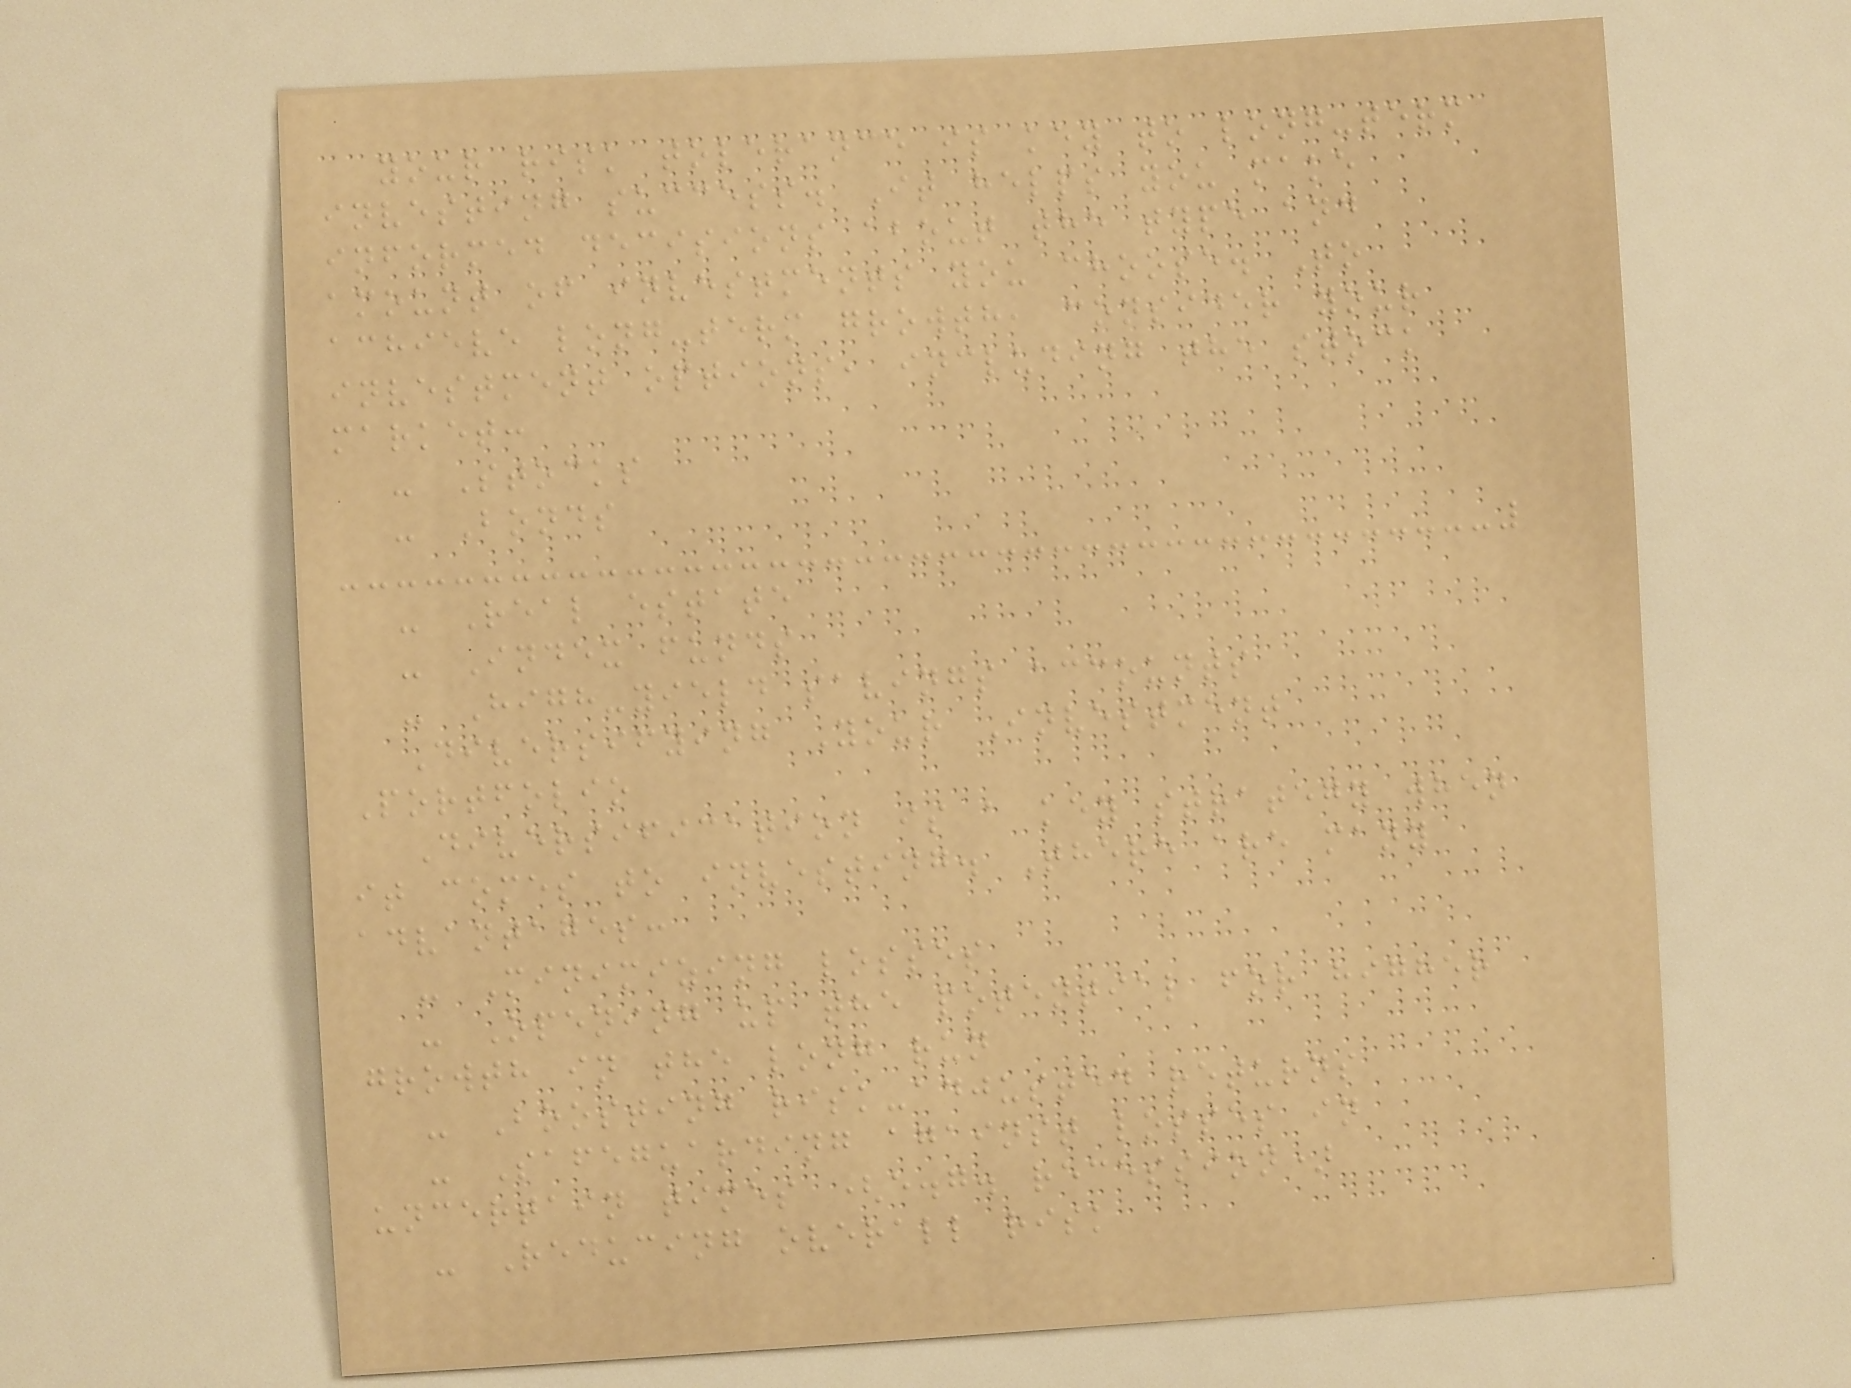your risk tolerance is key to long-term
investing success. It helps you make
informed decisions about the type and
amount of investments you choose. To
achieve long-term growth, consider your
investment options, including the stock
market:
- Stocks
- Bonds
- Real estate
- Index funds
- High-yield savings accounts
Diversifying Your Investment
Portfolio
Diversification is a key strategy when
it comes to investing. There are many
advantages:
- Minimizing losses
- Opening up the potential for higher
growth in the long run
- Boosting risk-adjusted returns
- Safeguarding against losses in
uncertain times (e.g. recession)
- Reducing overall risk
